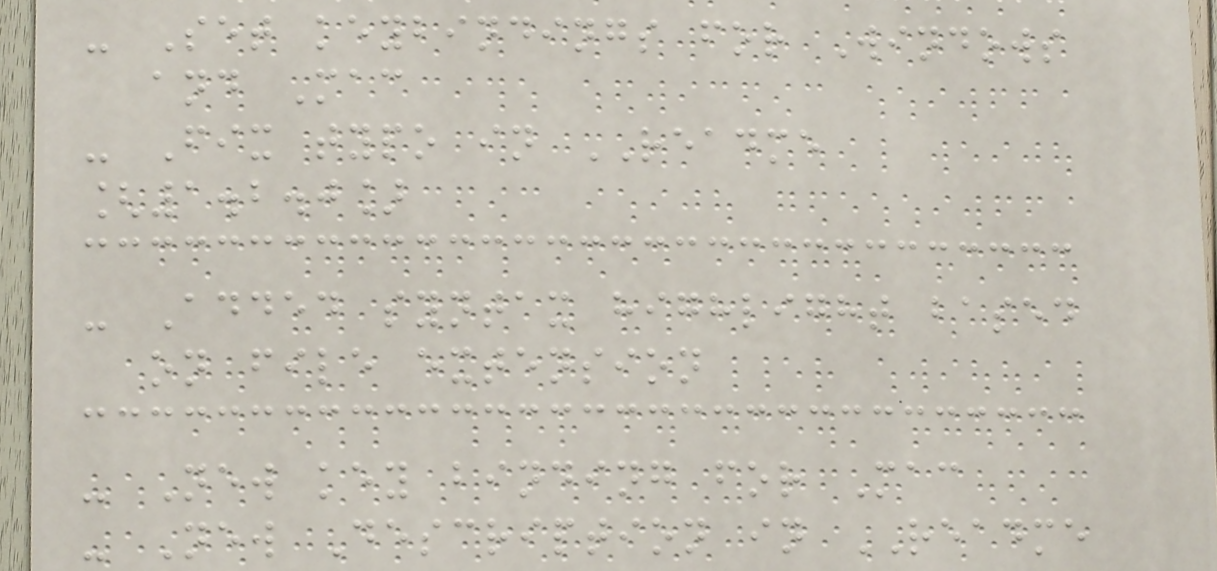- Set keybindings for Windows
and Mac
- Fix typo in README
[1.2.0]
- Added syntax highlight based
on file extension
- New key binding for Mac
- New Description in README
